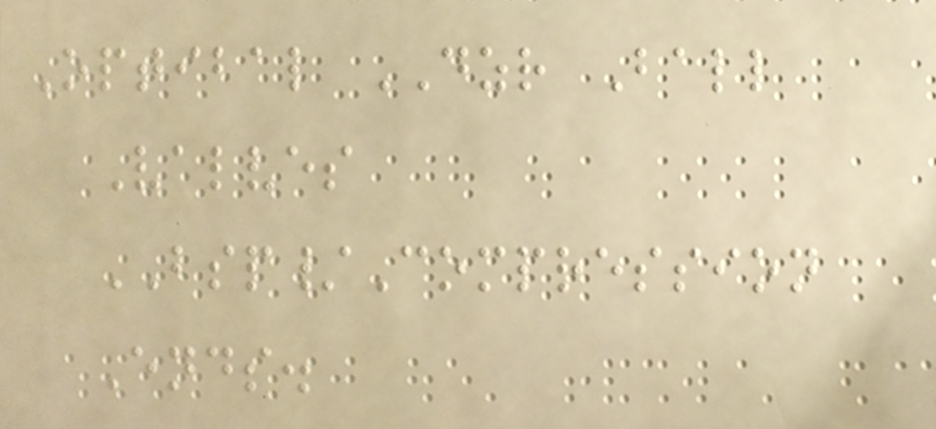Optibal DZR Ball
Valves
BSP/Compression
Ends.
